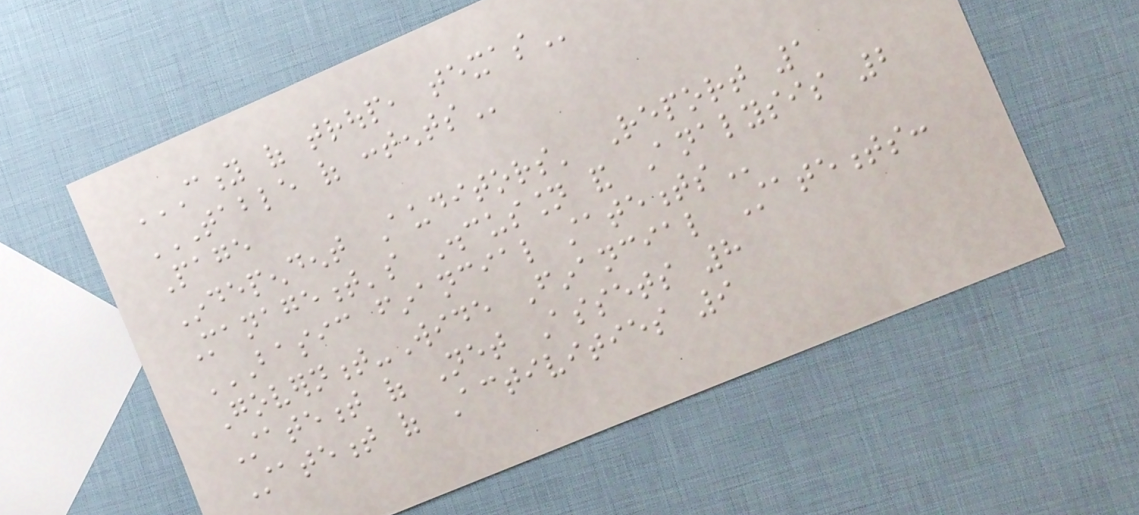CITY OF TROUP, TEXAS
TABLE OF CONTENTS
Page
Independent Auditors' Report 1
Management's Discussion and Analysis 2
BASIC FINANCIAL STATEMENTS
Government-Wide Financial Statements:
Statement of Net Assets 8
Statement of Activities 9
